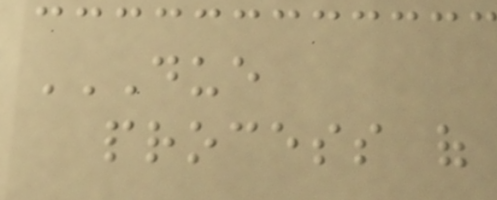DUE
PROCESS OF
